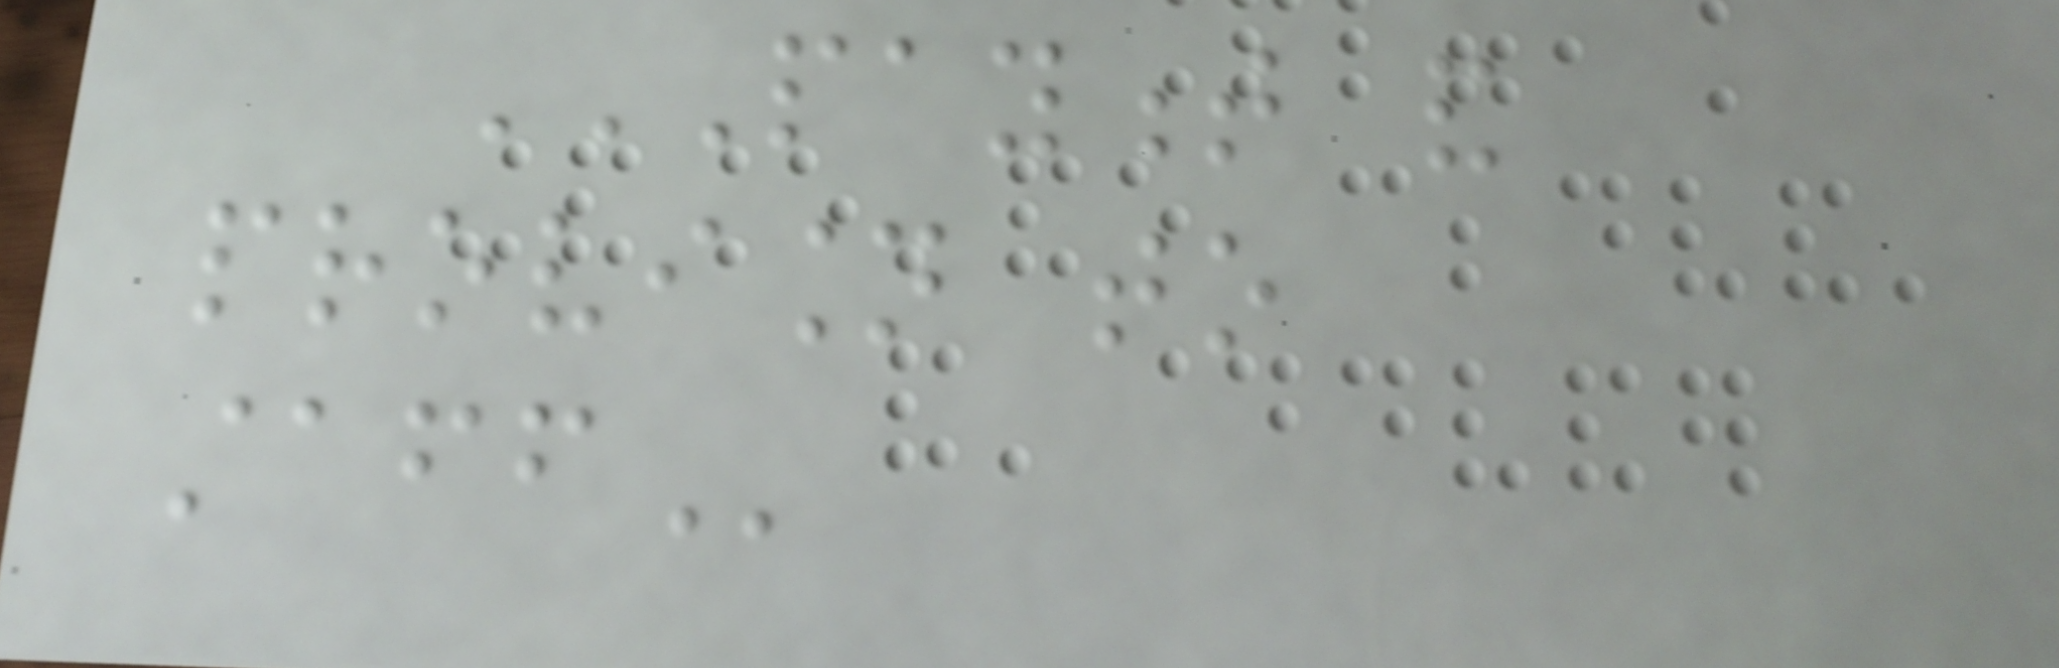PAYMENT AND
PROVISION TO
STAFF
